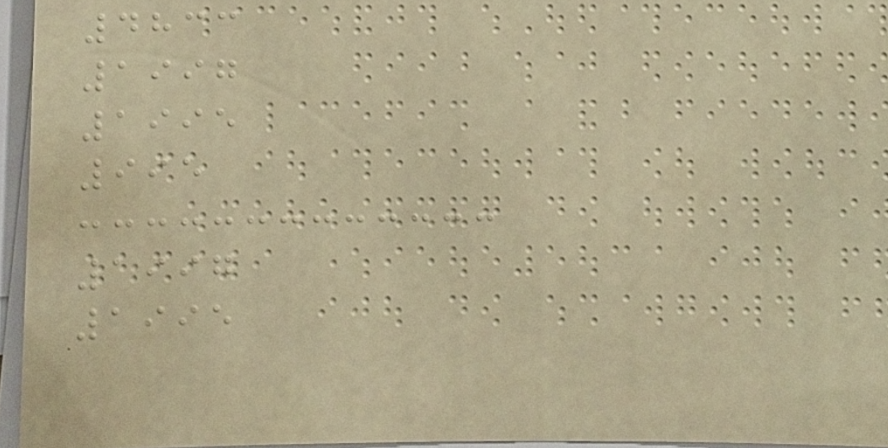4833
1997
1995
995
1997
1995
